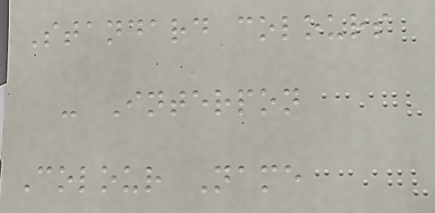Standard colours
- Interpon
Colour Name
